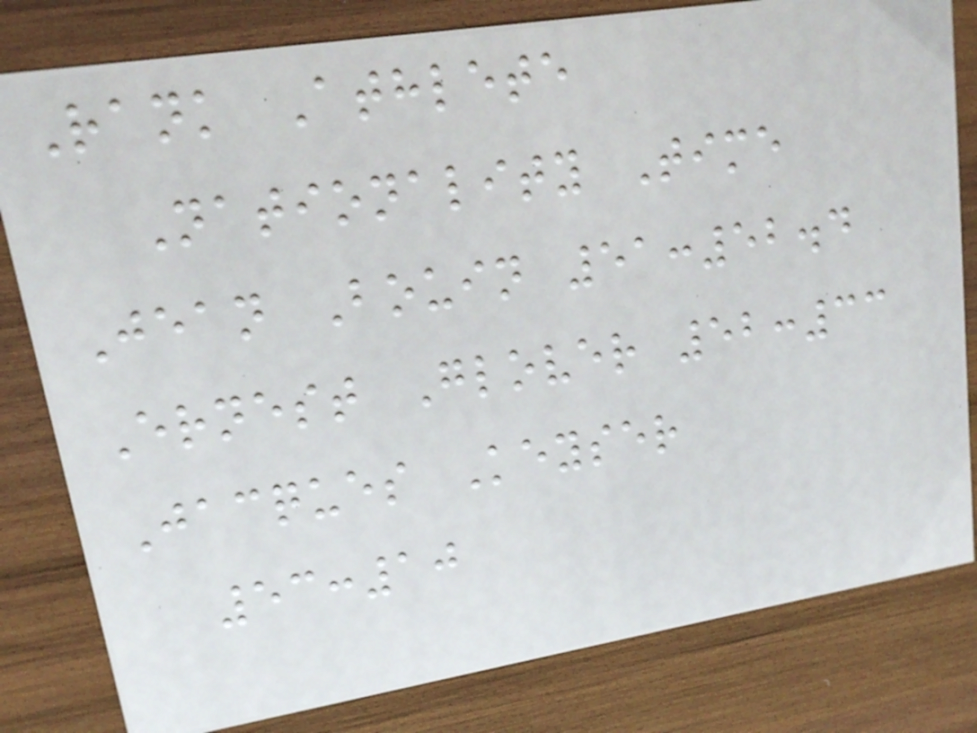Rank Athlete
Nationality Time
Jean Bouin 51:52.4
Ernest Glover 52:33
Jacques Keyser
53:10
